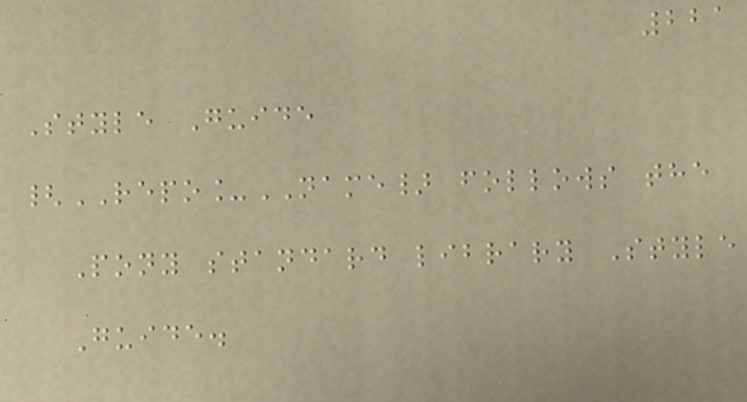221
Style Guide
{REPO_NAME} follows the
Pony standard library Style
Guide.
